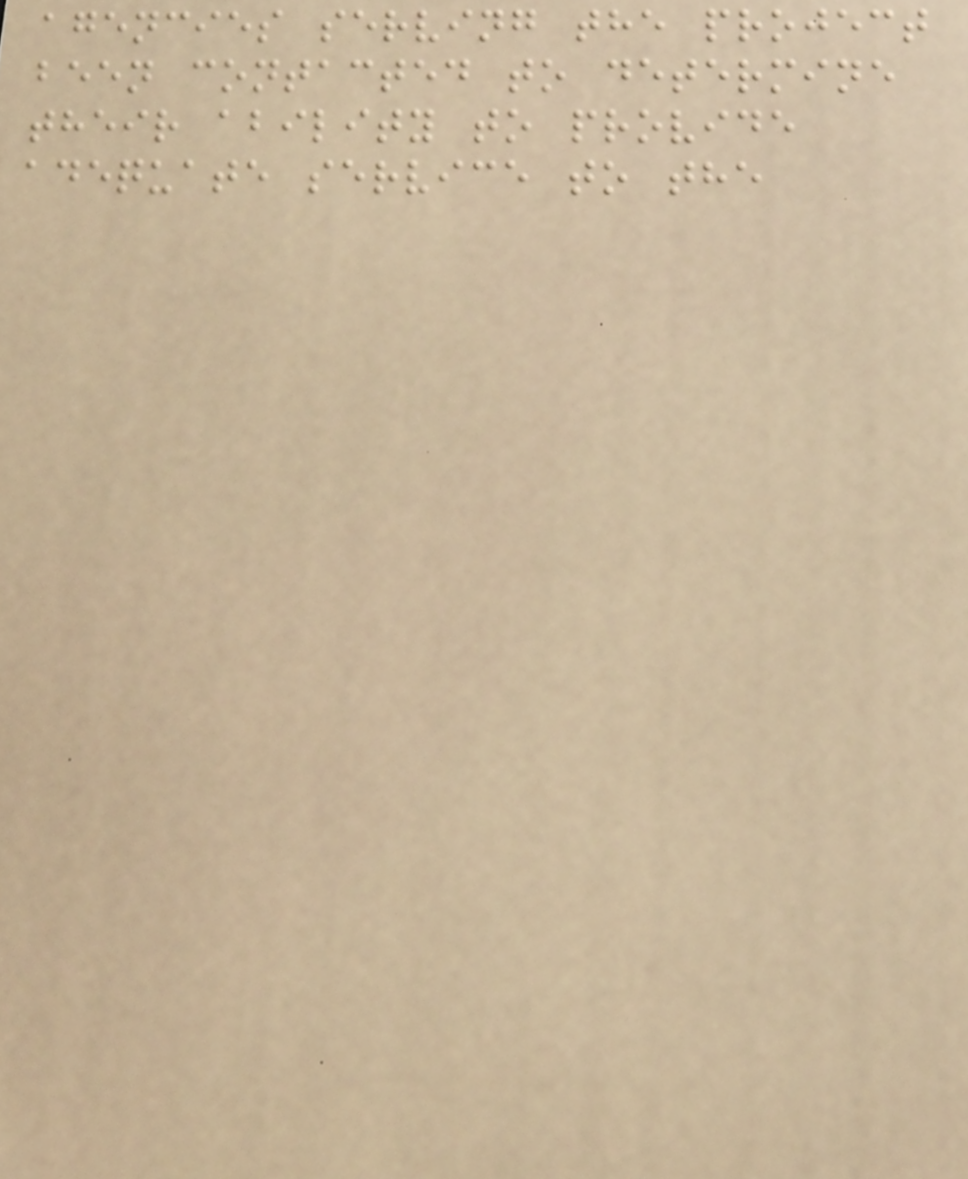agencies serving the project
been contacted to determine
their ability to provide
adequate service to the
